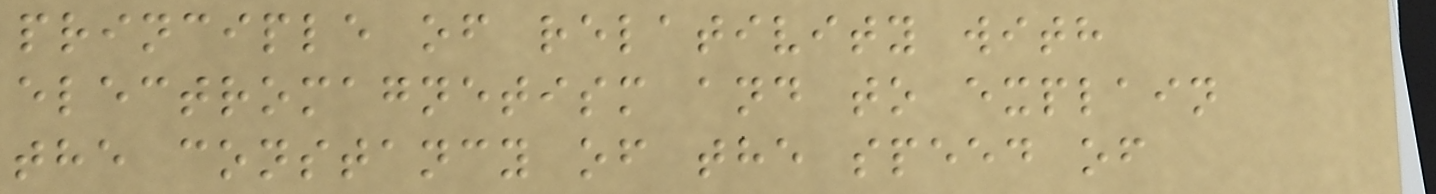principle of relativity with
electromagnetism and to explain
the constancy of the speed of
